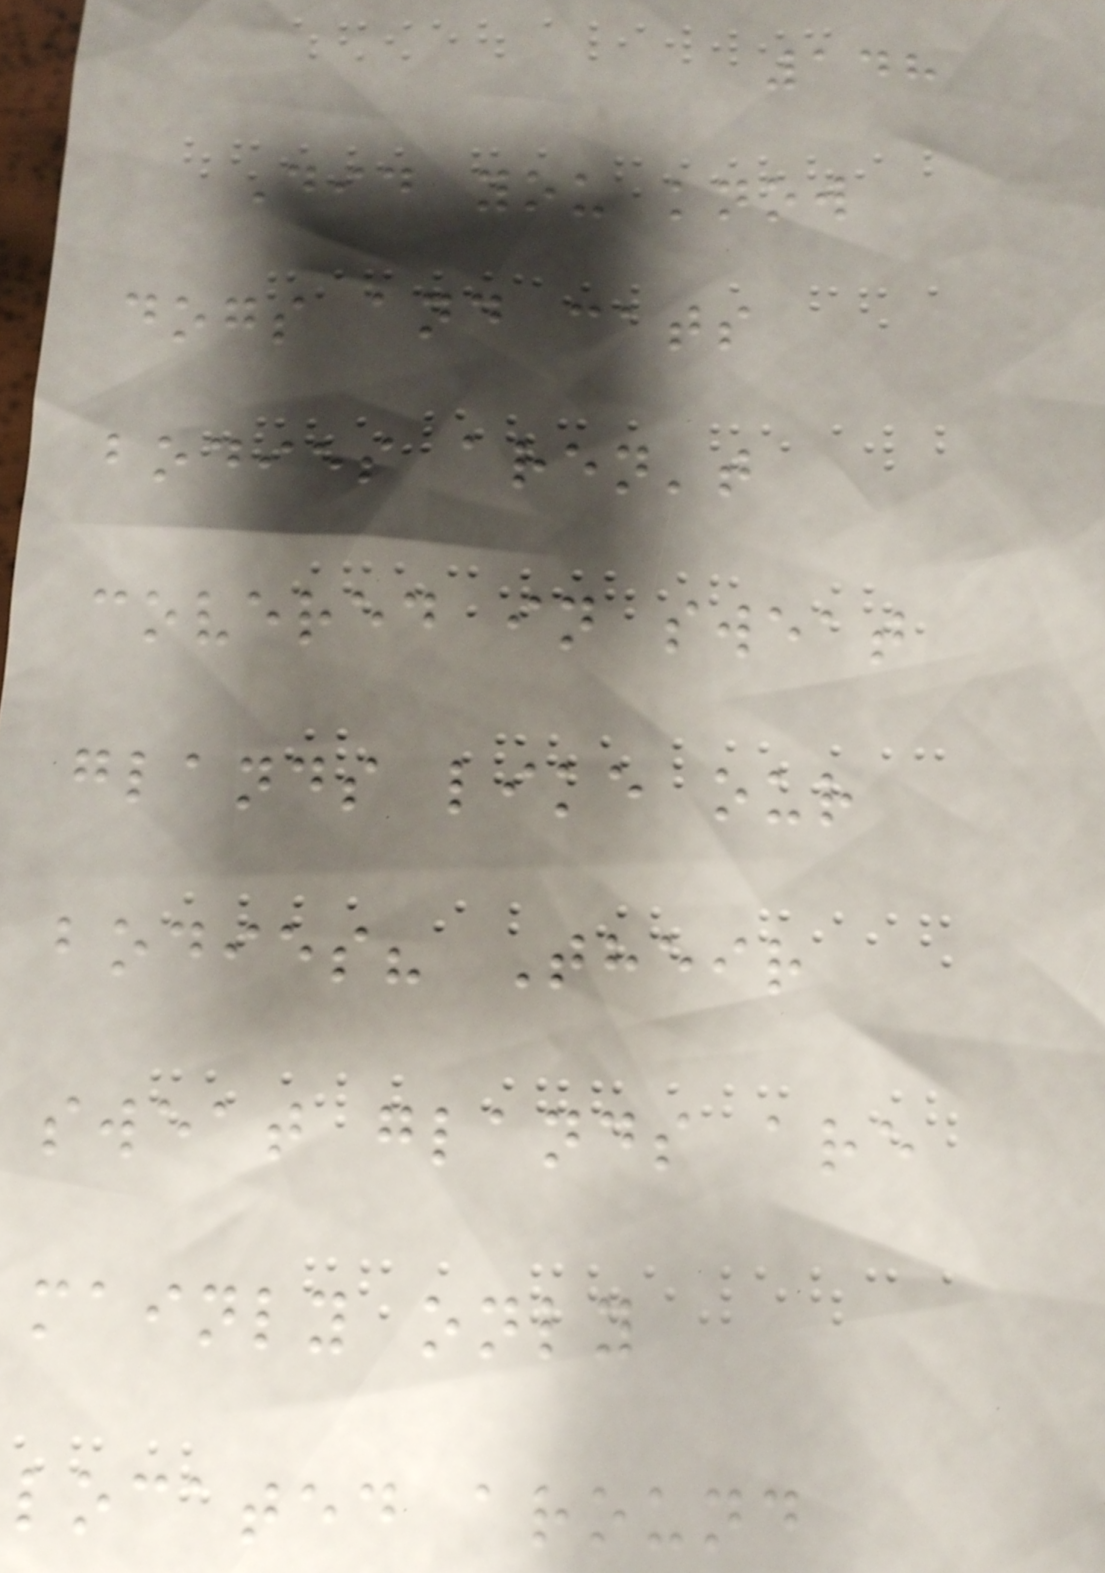148
Did you know
dogs and cats
bodies aren't
covered in sweat
glands like our
bodies? Their
sweat glands are
mainly only
located around
